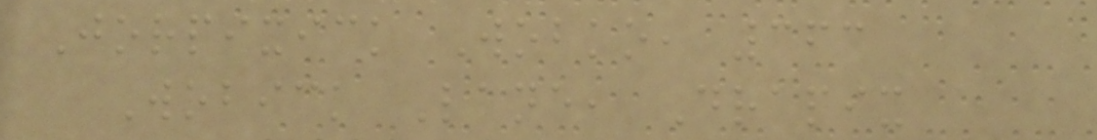Jorpixick Wobko, 363
Wobick Lane, Drapix
